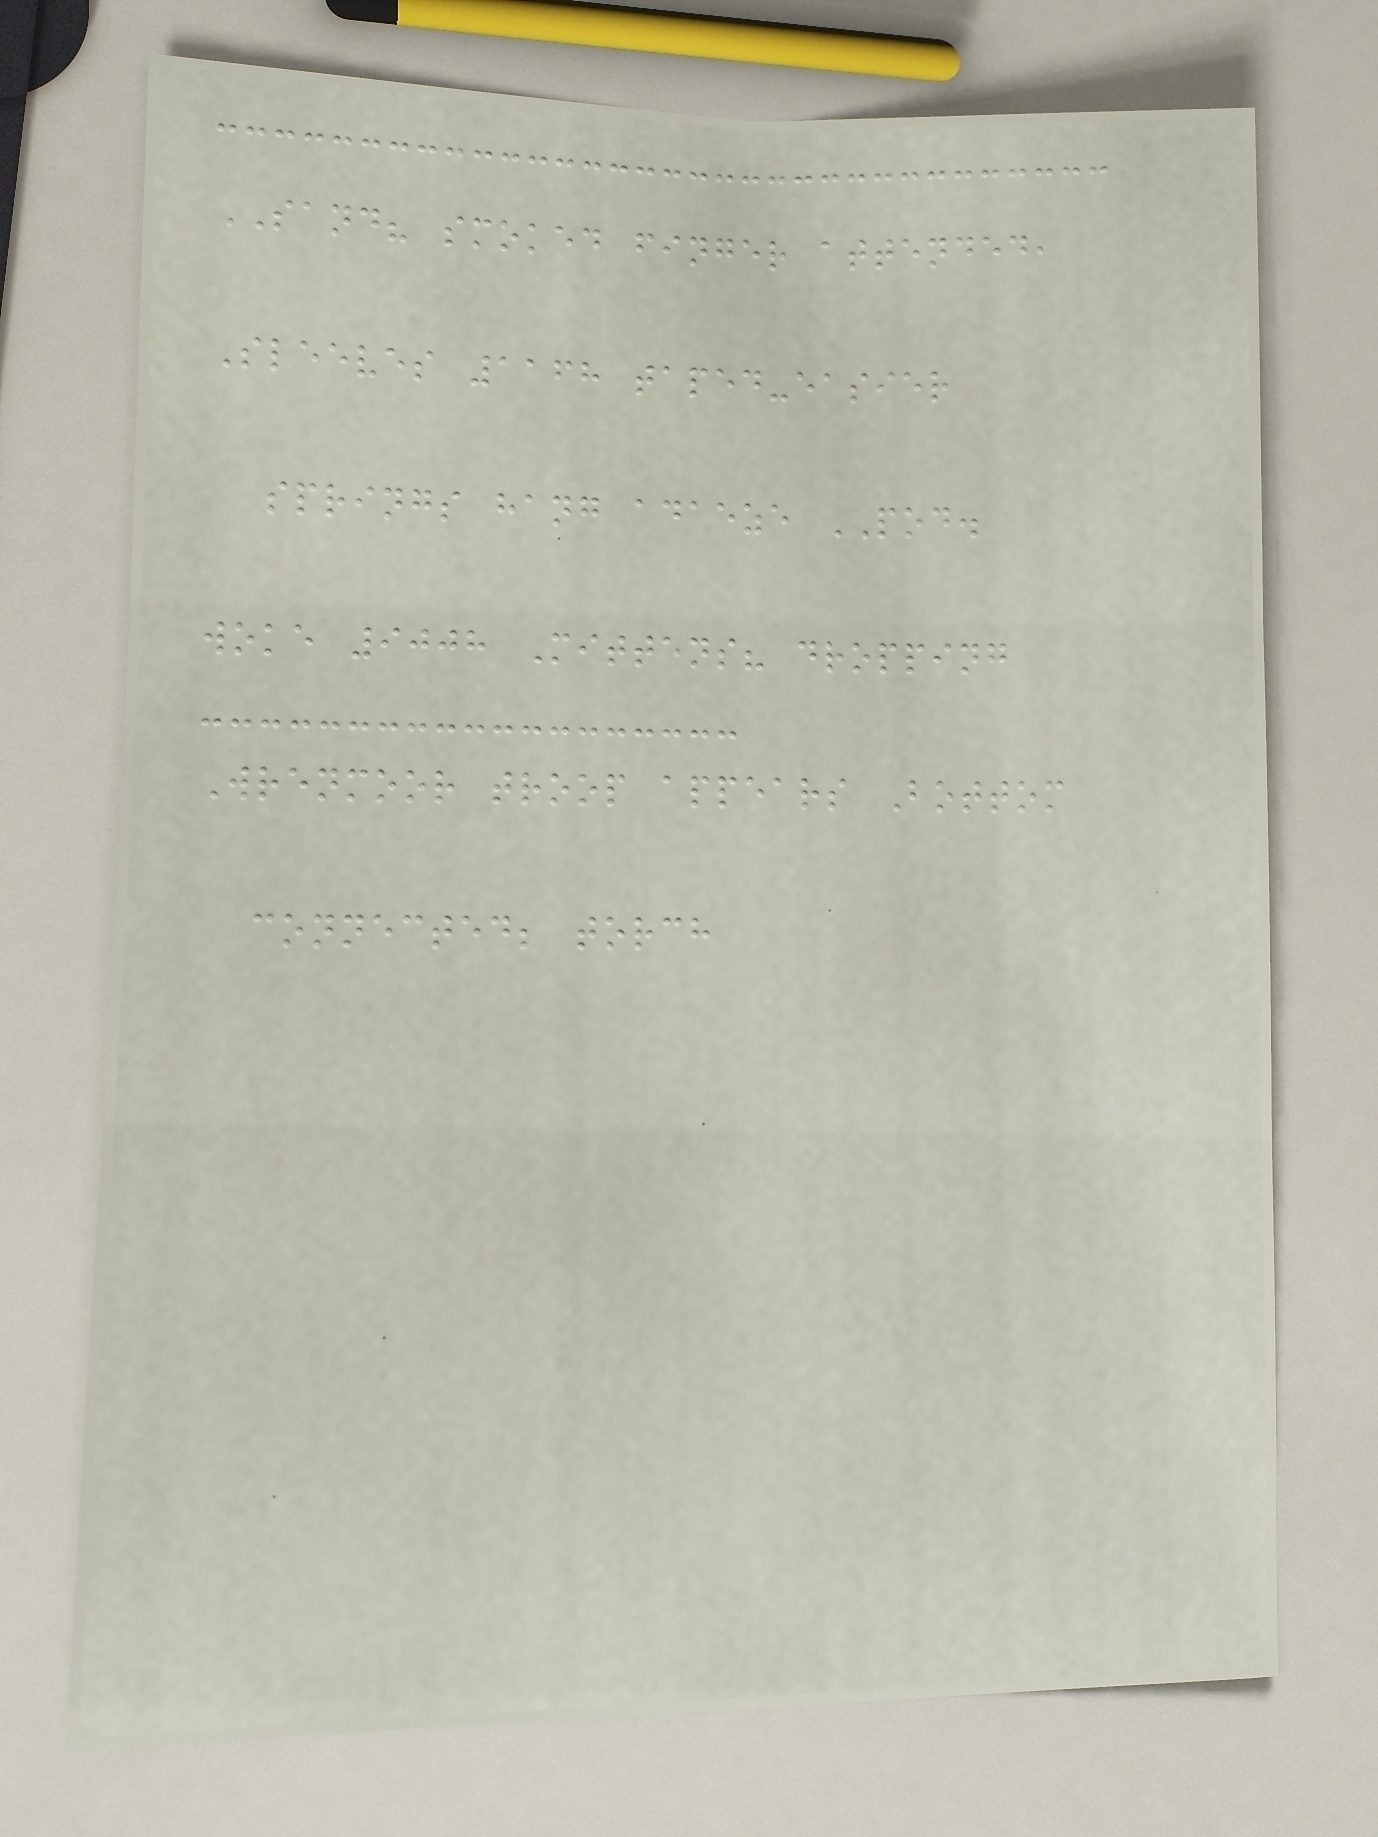SAND? smoked finger attended,
Sleeves 1168 taped-easier
springs hang adaeze POD.
woke 9008 Mittens? dropping
Wrenmoor troop appears Bottom
connected; torch
